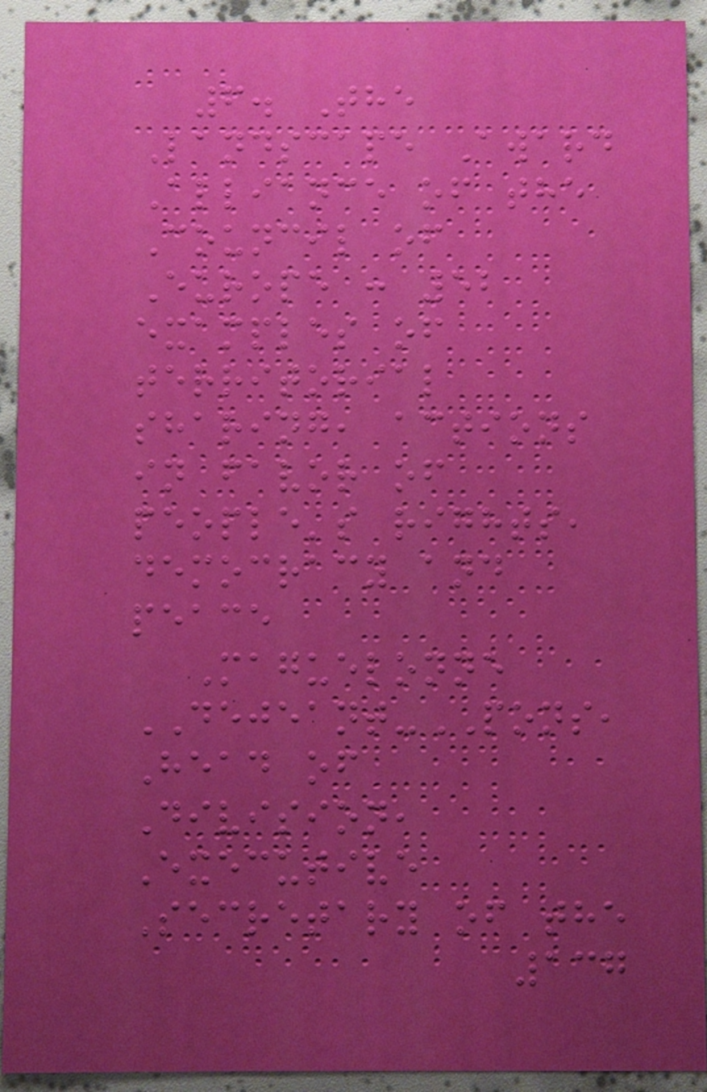6. The
Landscape Award
Alliance of the
Council of
Europe : 52
examples of
territorial
sharing, actions
in favor of
people's rights,
democracy and
peace
Maguelonne
DEJEANT-PONS,
Head of
Division,
Executive
Secretary of the
137
